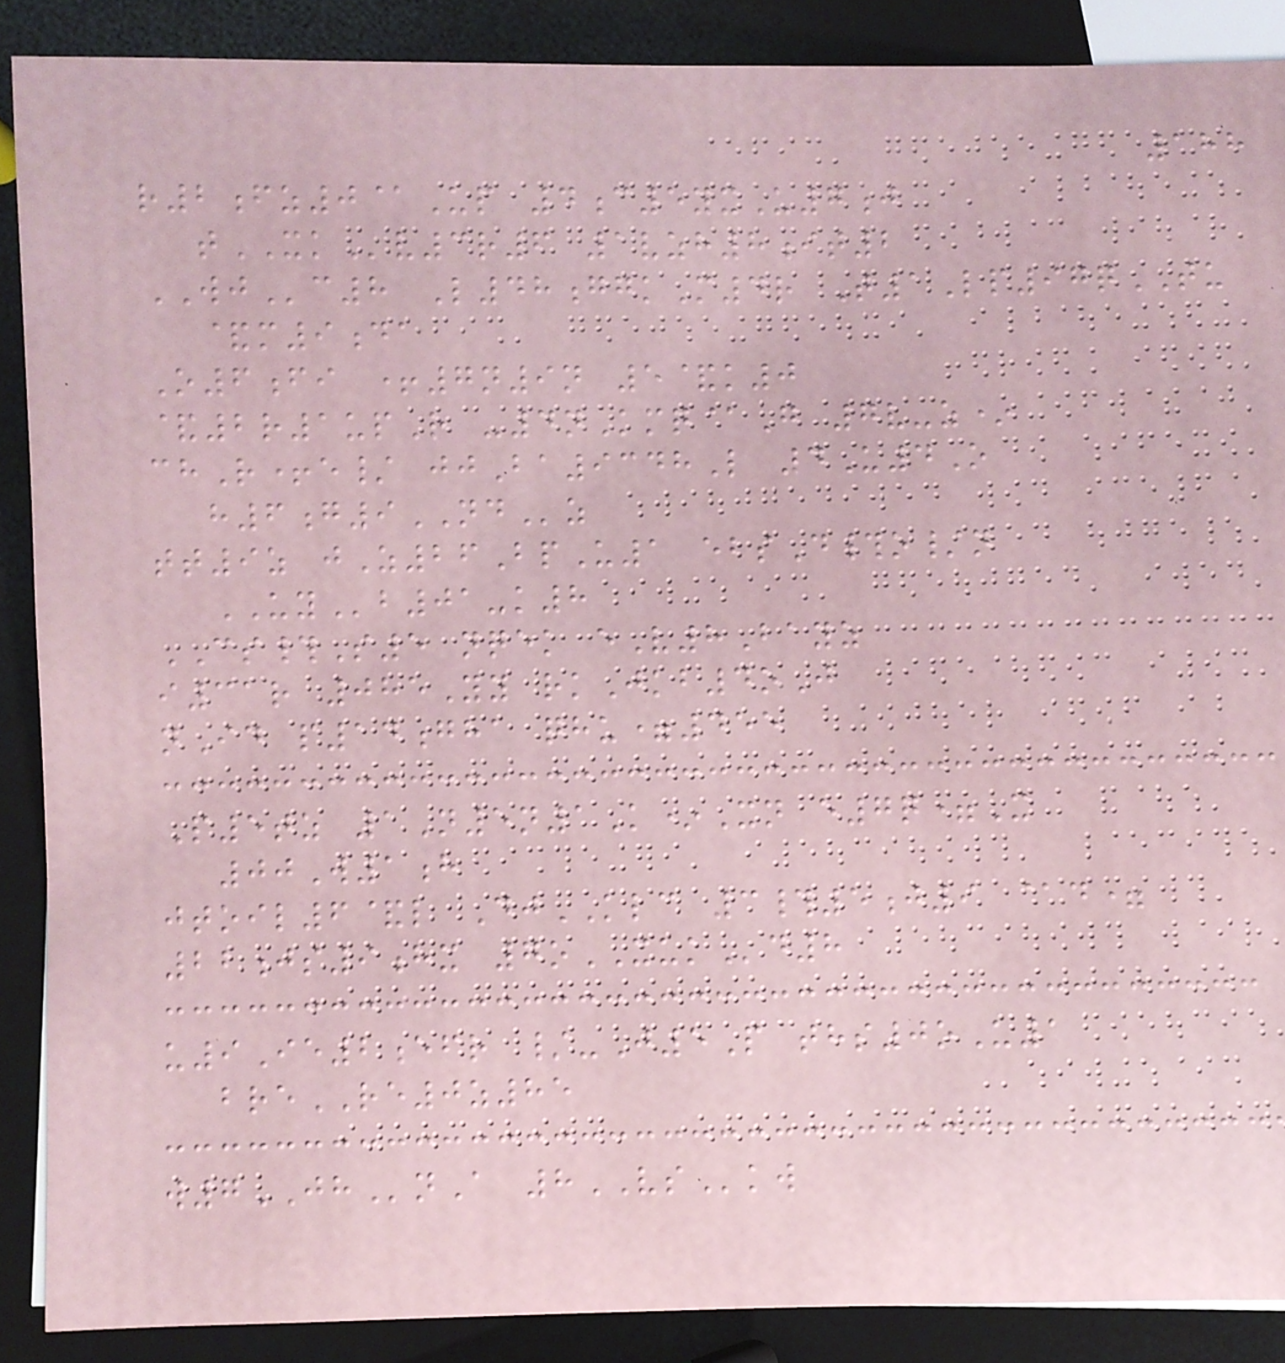188
r2fz0@Up 4c5yxU7j
tXKv3r6 1vzh8it2
WJc8 L48ggkM4r T1Lp97qTU
&m9da
O6fi +7n9n 5&k0
&2r1upR -4nKmq@G 7v-z*
chR+e/ jjBa9348L 4U4O
h6g9NDz
tt9z jZ26BpU1 ebsD#o/n
UYb01-k8
CS#S5 nqek eV8Bayz
i31r 085Yy rkJkb4oJ
nId p14gha qhu=455
P5tz 1N5n1K*Xn e7q=X
00W1h
jtoil6&l DjKLC 3#5j9 @d=
22js9hx 7oXUKd8
u9Ie2efr /-J5P ths0oU1
breRE0z85
w7JHnA 8VSkw
